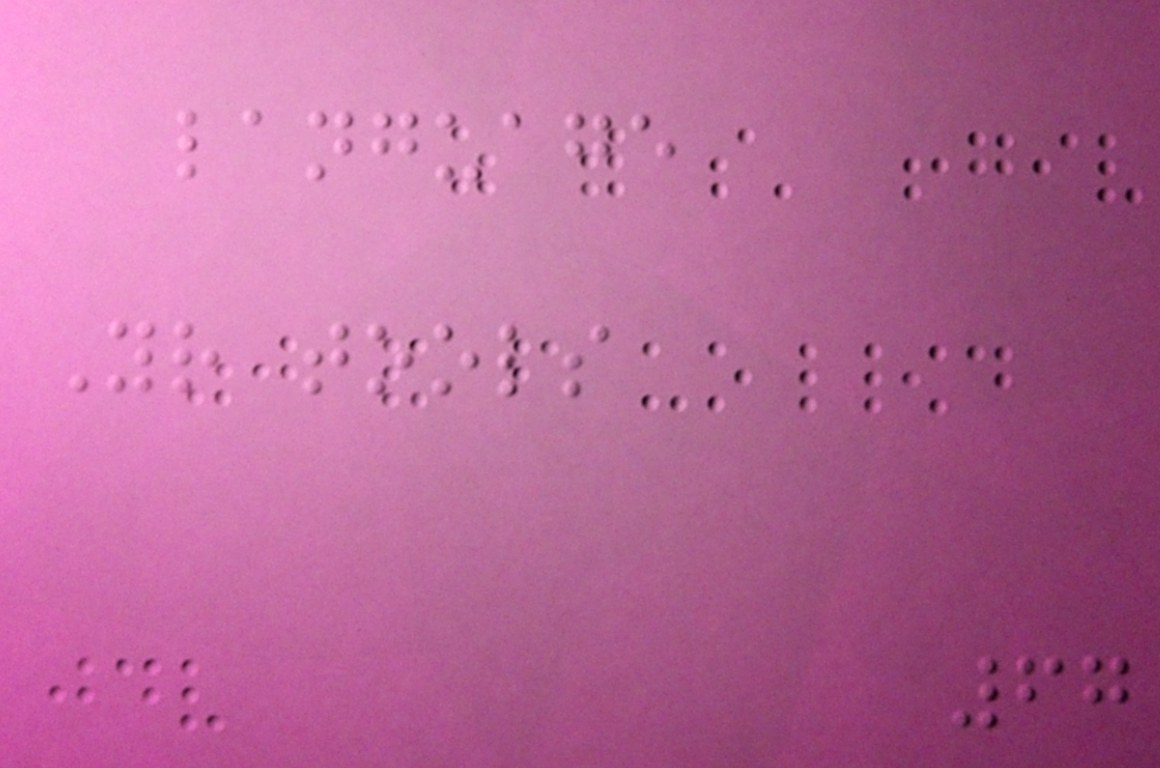language
Your tools
67
